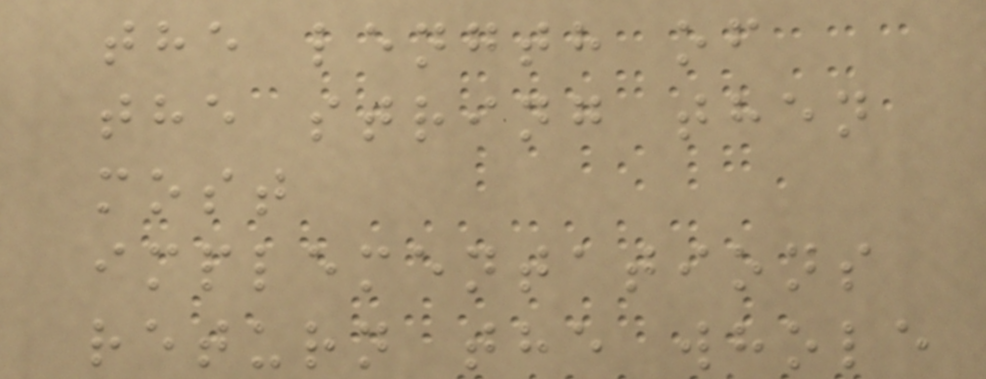the length of
the string then
most
implementations
return the whole
